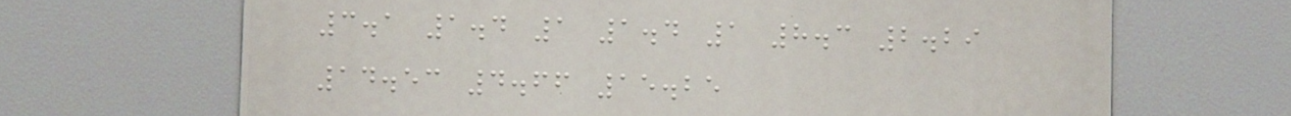3.1 1.4 1 1.4 1 8.3 2.29
14.53 4.66 15.25
